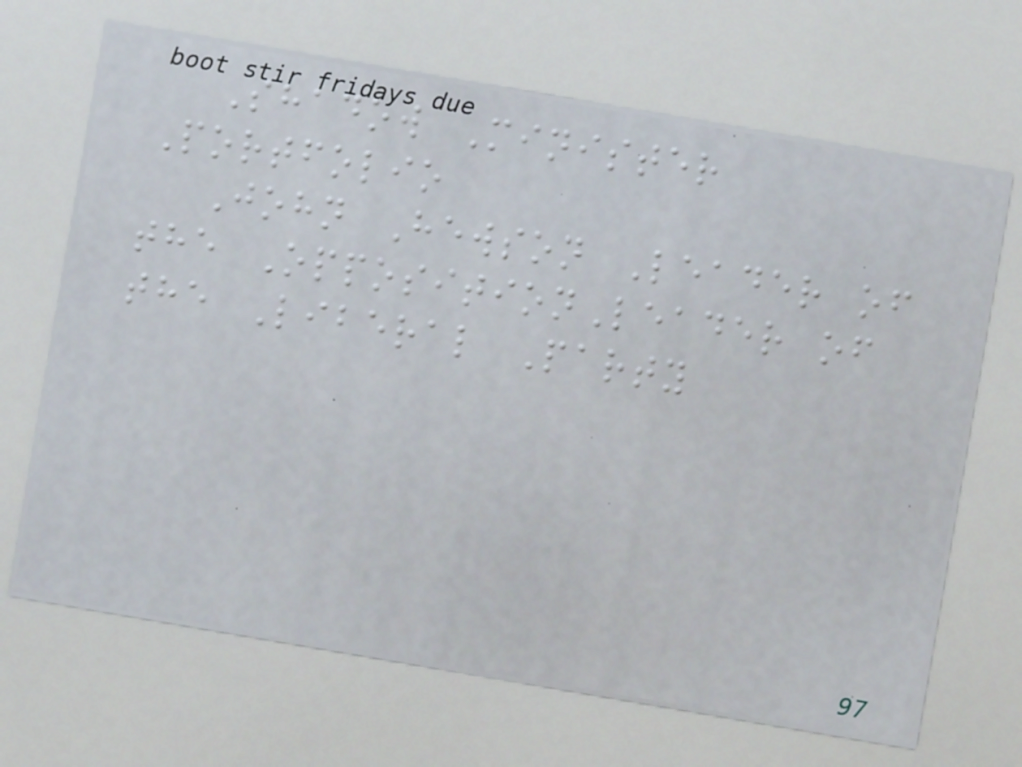Shadow Minister
Portfolio
John Hewson Leader of
the OppositionLeader of
the Liberal Party
